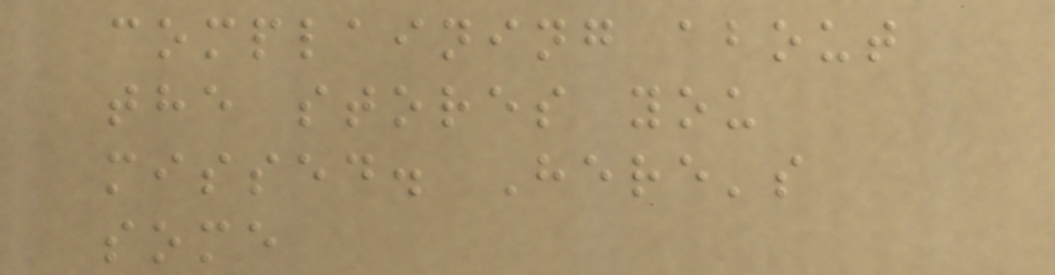complaining about
the stores you
missed. Here's
some
